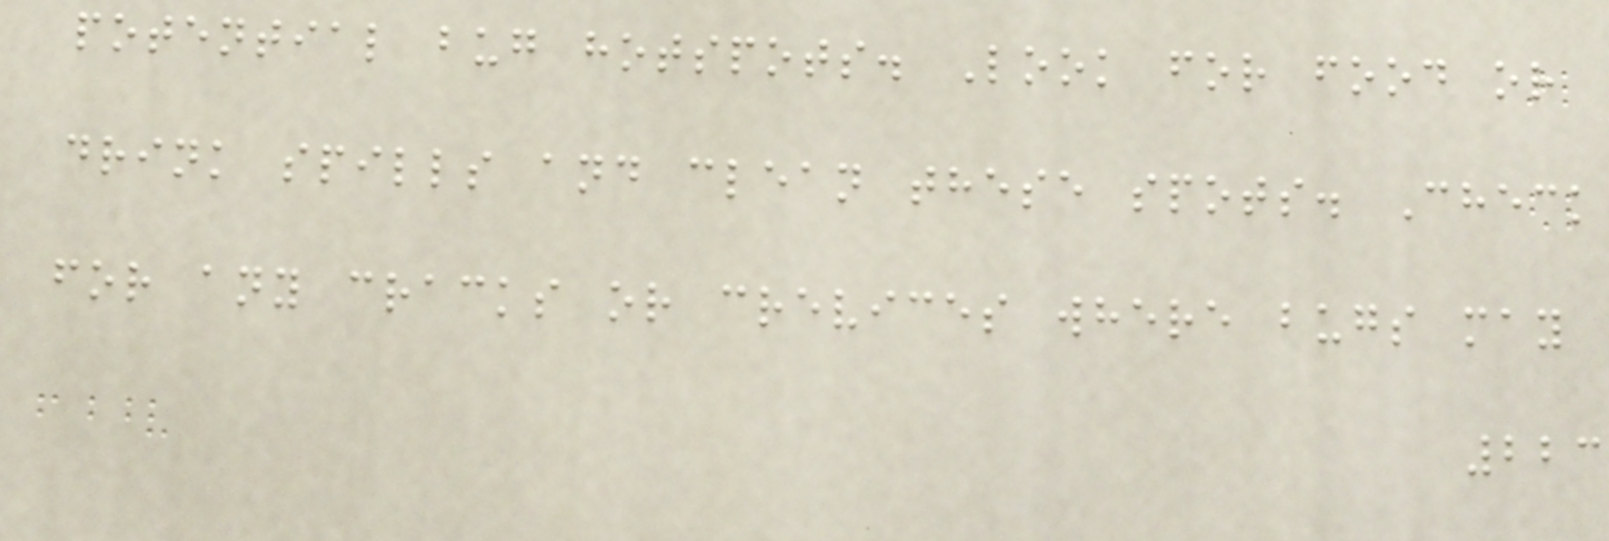potential bug hotspots. Look for food or
drink spills and clean these spots. Check
for any cracks or crevices where bugs may
223
